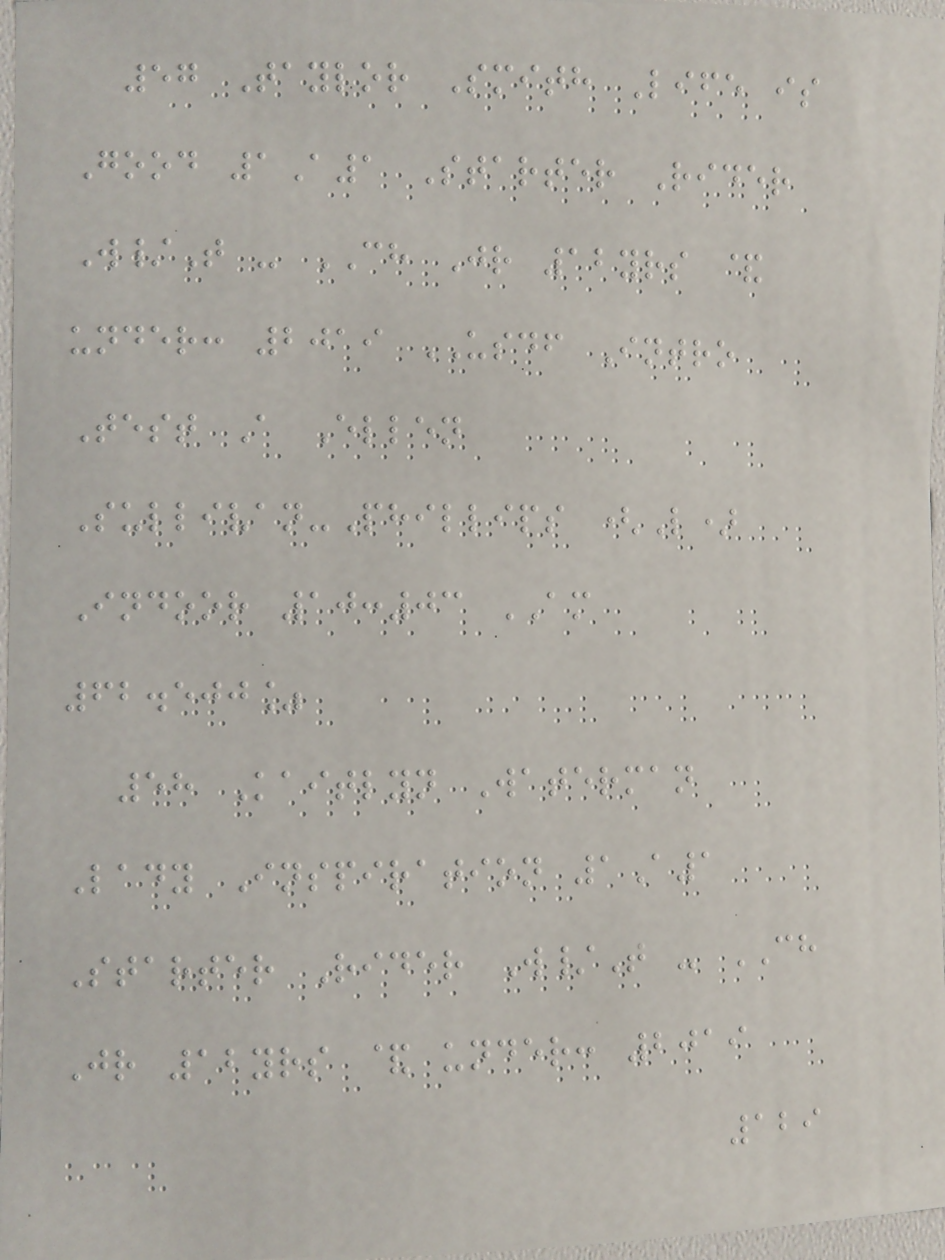57 Taylor Smith Life is
Good 1A1 Starter Rider
W/T - CH Jr 12yrs &
under: 2019 USDF Intro
Test A Ellen
Sullivan-Phillips (L)
Indoor 10:03 AM
62.500%
58 Kaitlyn Waterman
Lady Inspiration 1A1
Starter Rider W/T - CH
Jr 12yrs & under: 2019
129
